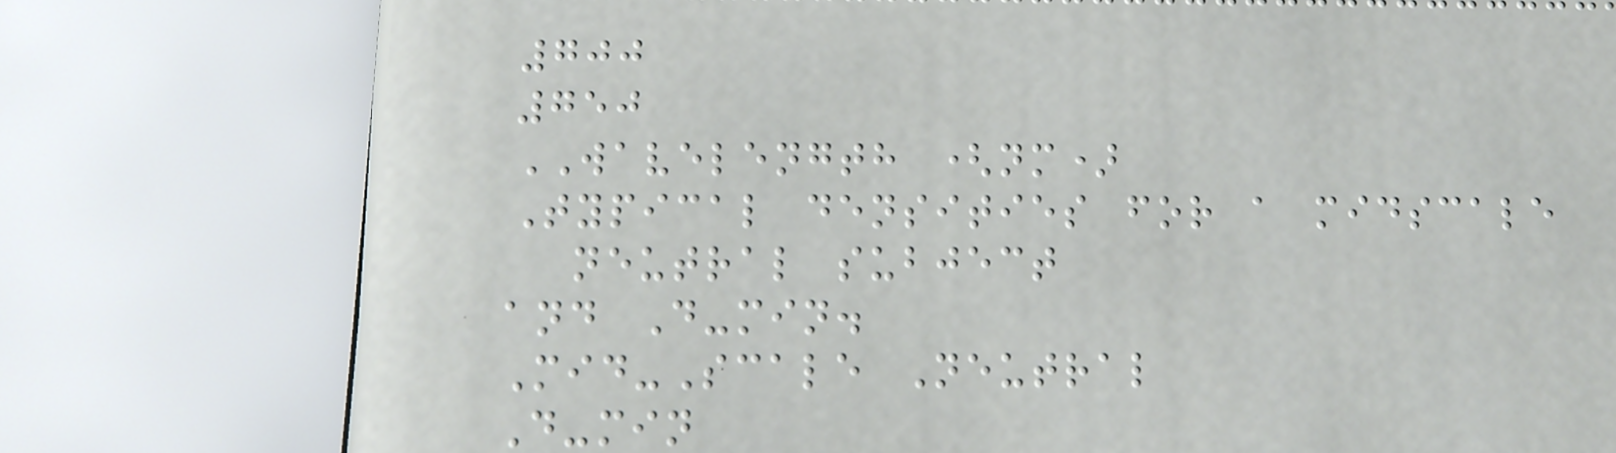700
750
WAVELENGTH (nm)
Typical densities for a midscale
neutral subject
and D-min.
Mid-Scale Neutral
D-min
